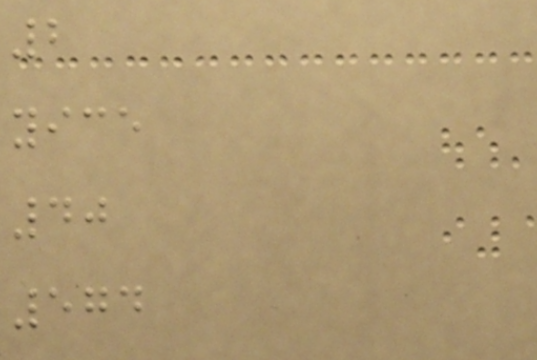2
yice
40
574
